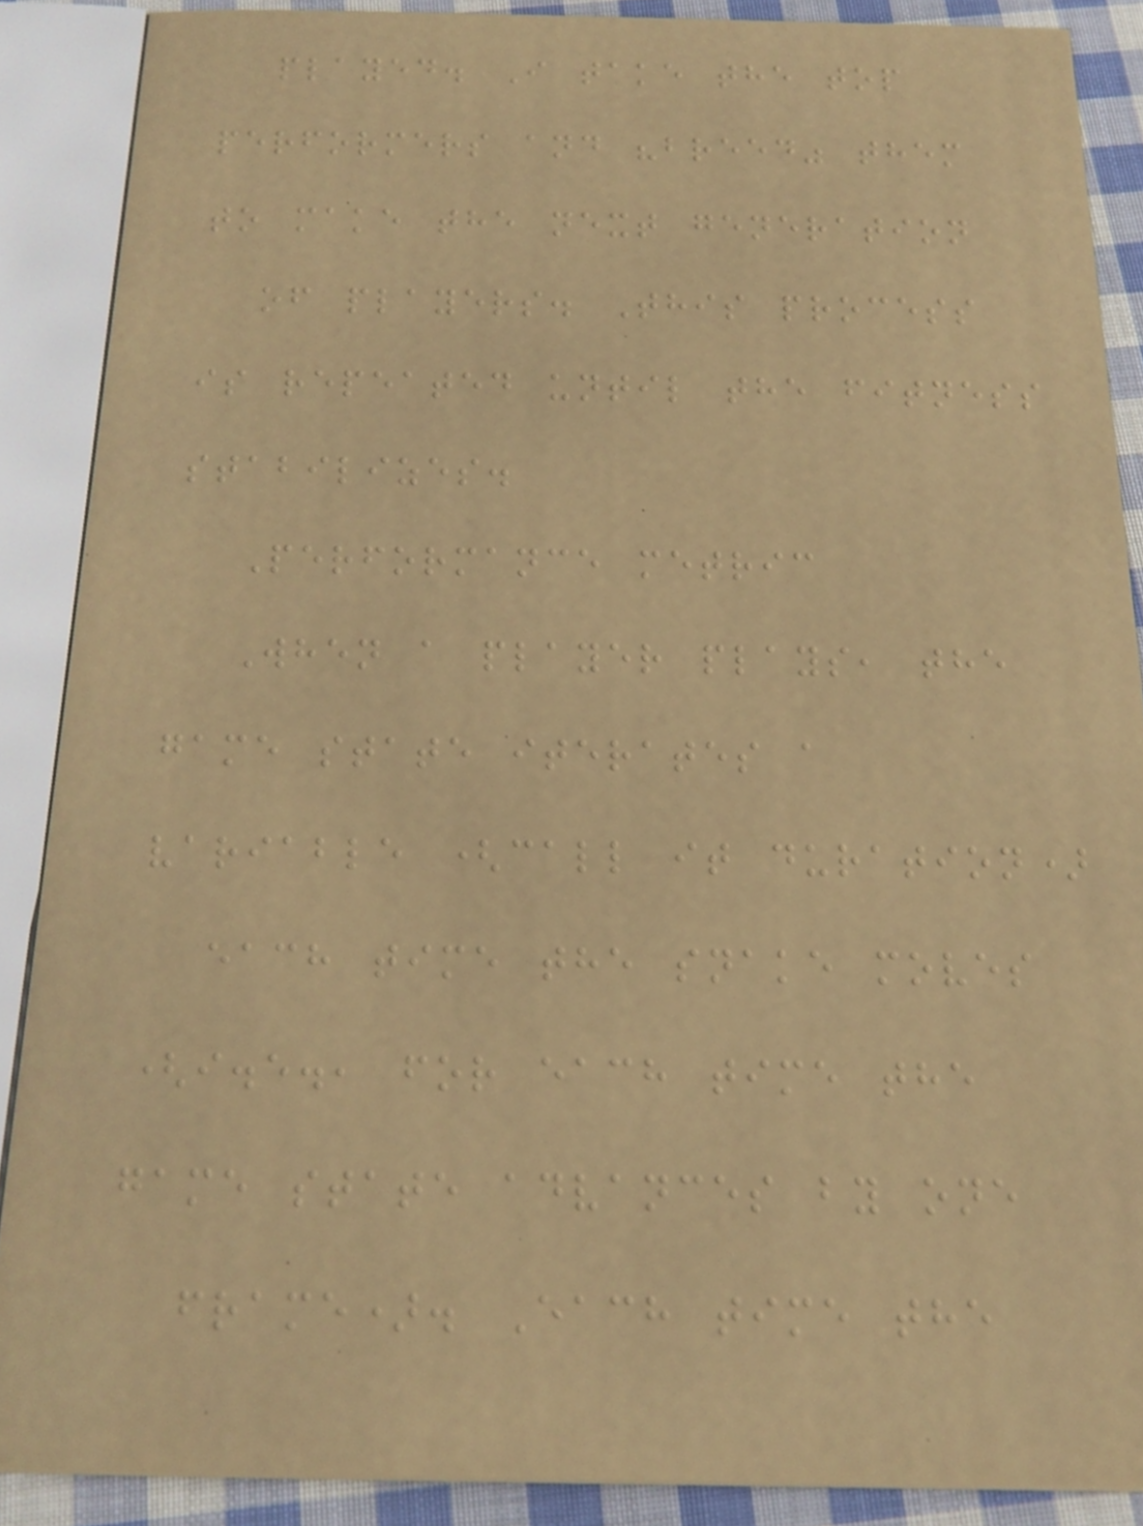played. I take the top
performers and "breed" them
to make the next generation
of players. This process
is repeated until the fitness
stabilizes.
Performance metric
When a player plays, the
game state iterates a
variable (call it duration)
each time the snake moves
(i.e., for each time the
game state advances by one
frame). Each time the
